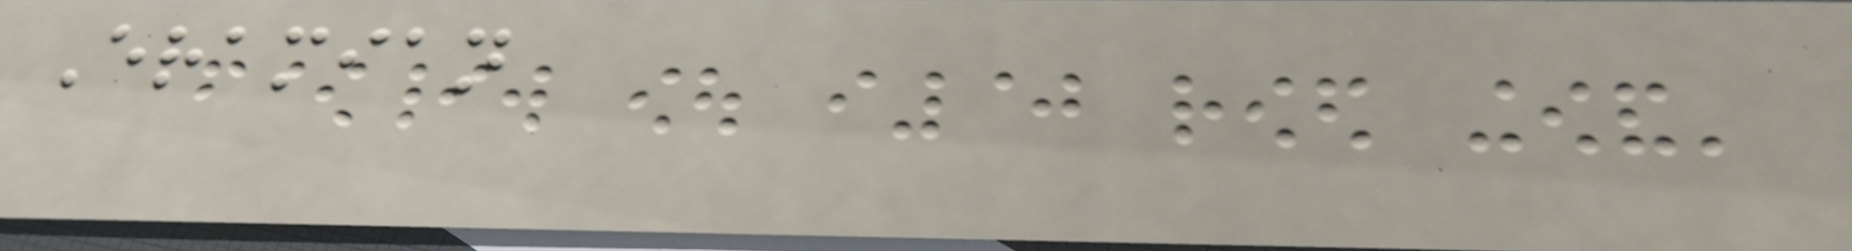Eramian
